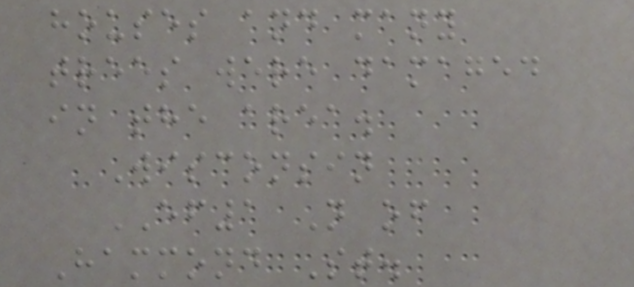houses and many
trees were damaged
in the area.
Wisconsin
EF1 N of
Hammond St.
